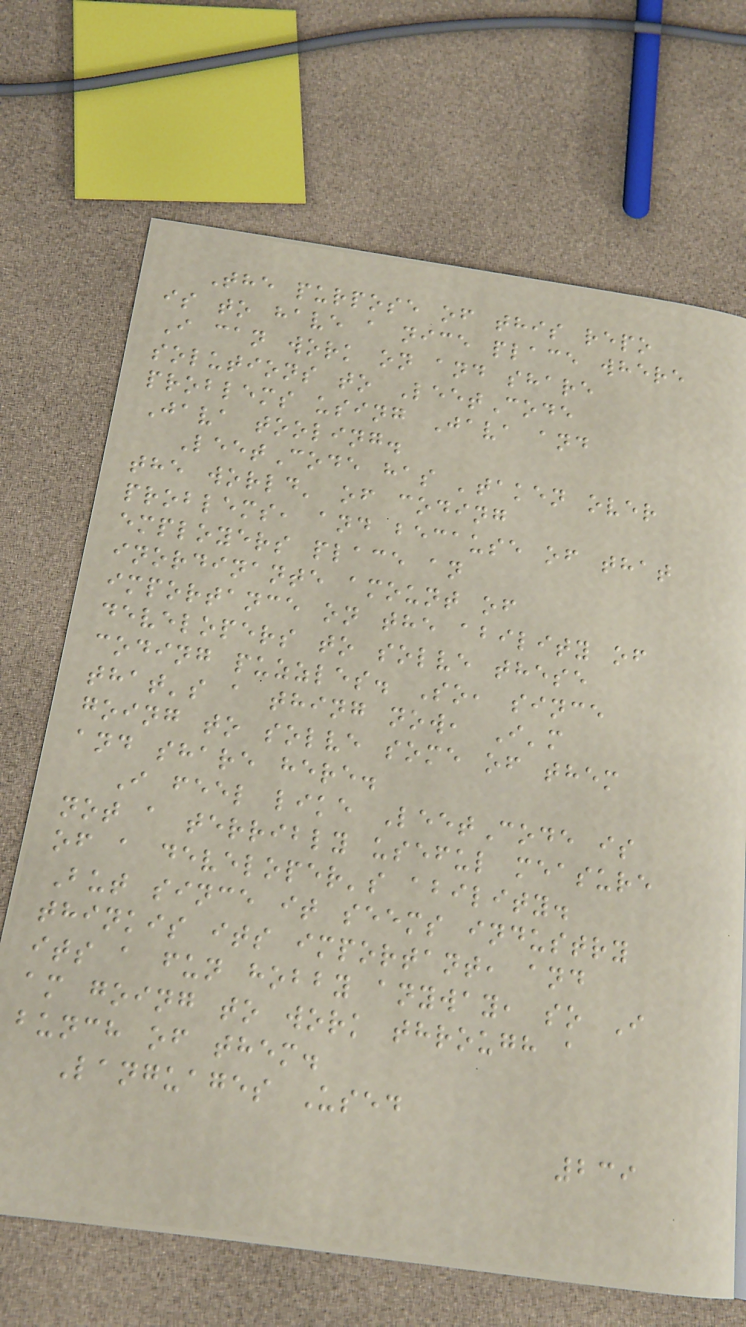The purpose of this repo
is to have a nice place where
I can work on and share
solutions to LeetCode
problems using Java and
Java tooling.
LeetCode has 'taken over
the world' of coding
problems, and because of that
employers place an
inordinante amount of
importance on the ability of
developers to solve these
coding puzzles. So, since
that's a thing now, I'm
going to solve some of them
and share here.
I feel like LeetCode is
not a terribly useful measure
of a developer's ability.
But since it seems industry
thinkis its important, and
its a fun hobby anyway, so I
am going to work through a
bunch of them.
Languages Used
239
